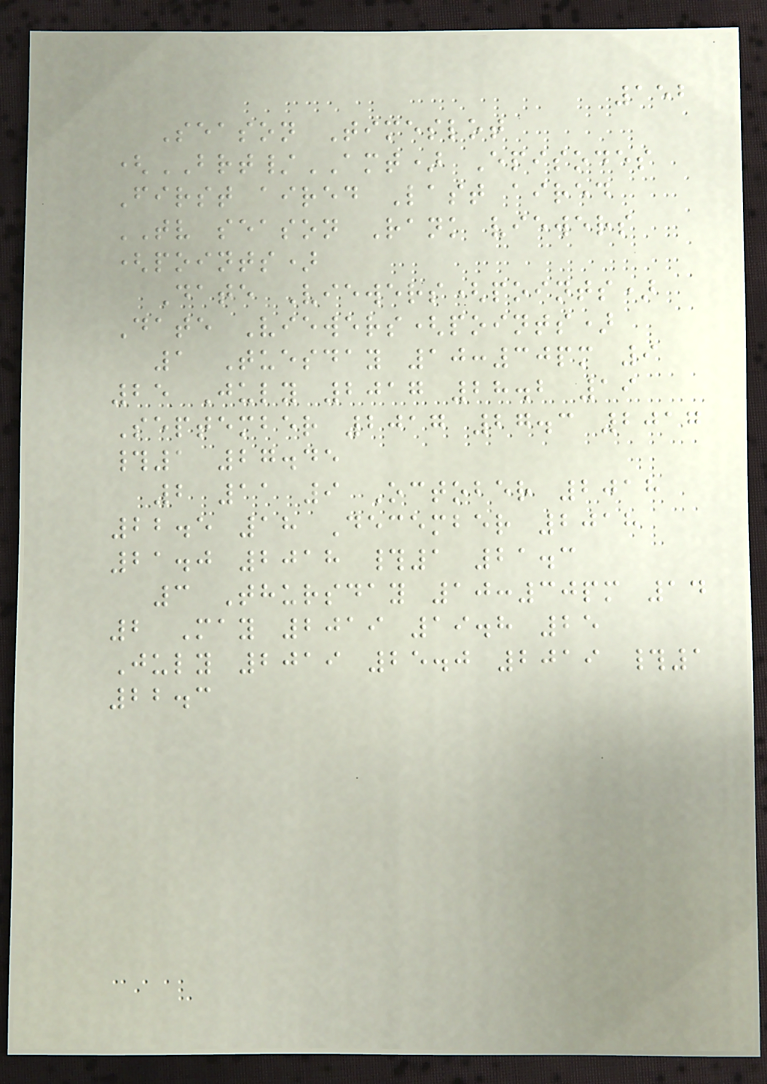152
Season Timeslot
(BRT/AMT) Episodes
First aired Last aired
TV season Rank viewers
(points)
Date Viewers(points)
Date Viewers(points)
1 Tuesday 10:30pm 9
25 July 2017 28.2 19
September 2017 27.3 2017
#1 27.45
2 11 9 October 2018
22.5 18 December 2018
21.0 2018 #1 21.3
3 Thursday 10:30pm 14
2 May 2019 19.8 25
July 2019 25.0 2019 #1
22.3
